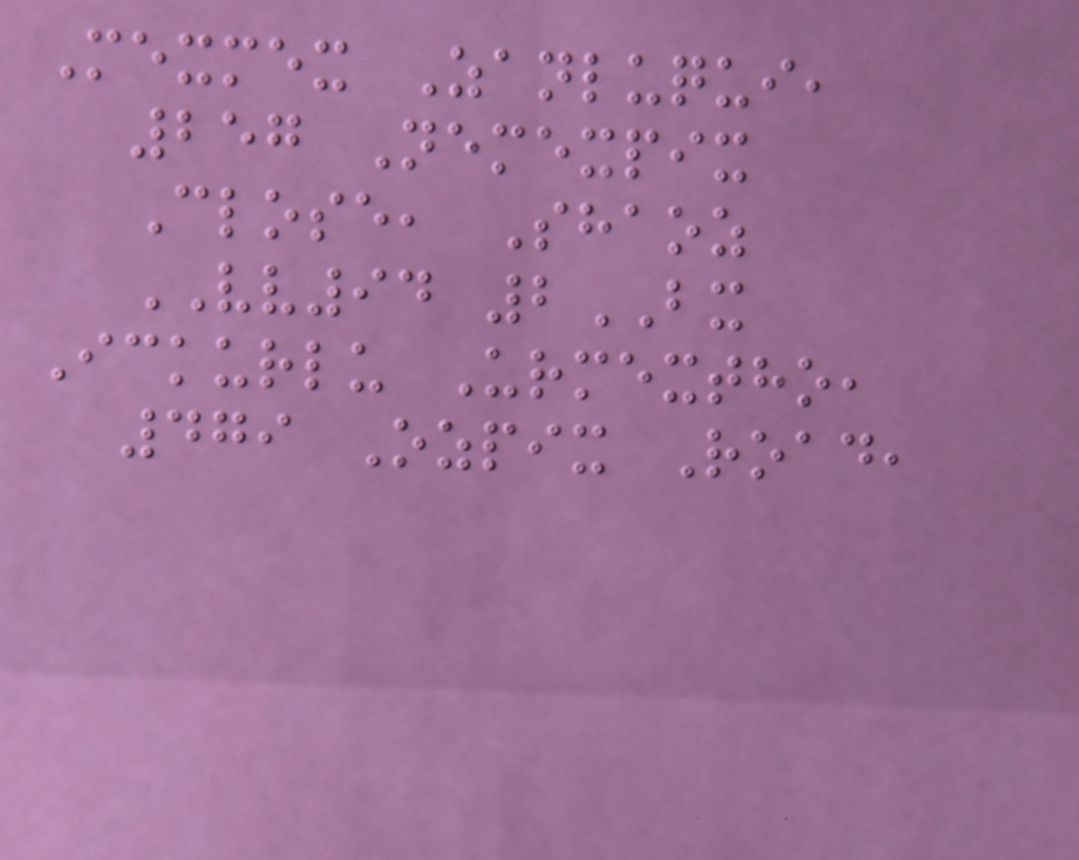Mexmex Zanluqui,
257 Nemexpix
Close, Shaoz
VV94 2BX
Ickurlu Urmextho,
479 Ozpix Road,
